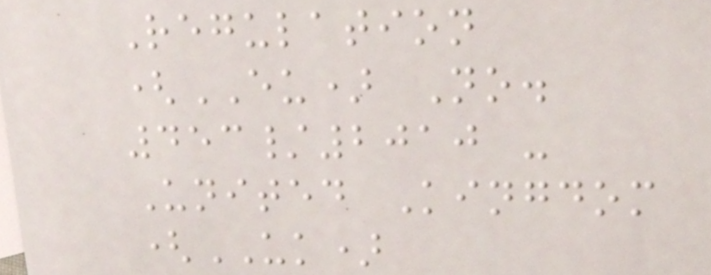Regulation
(EU) No.
453/2010 -
United Kingdom
(UK)
